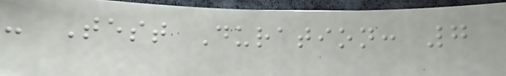- Test Duration: 7
